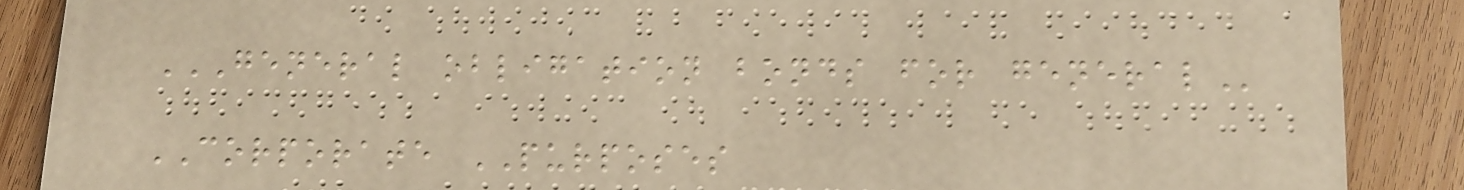GENERAL OBLIGATION BONDS FOR GENERAL
CORPORATE PURPOSES
